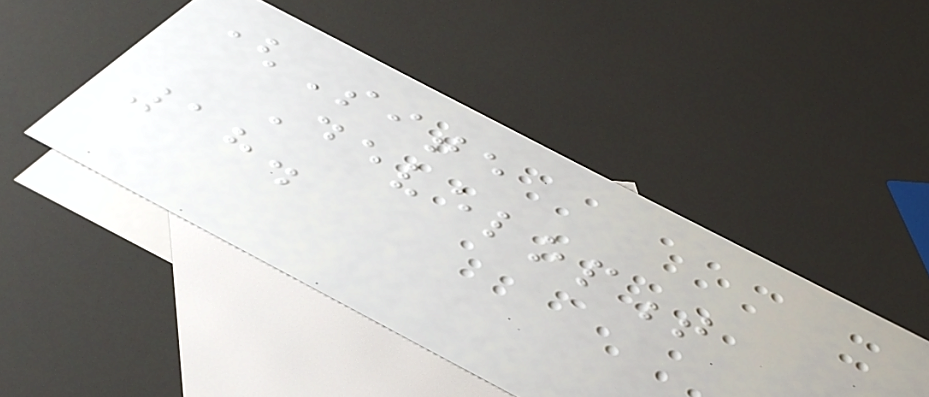(Site
Development
18.
